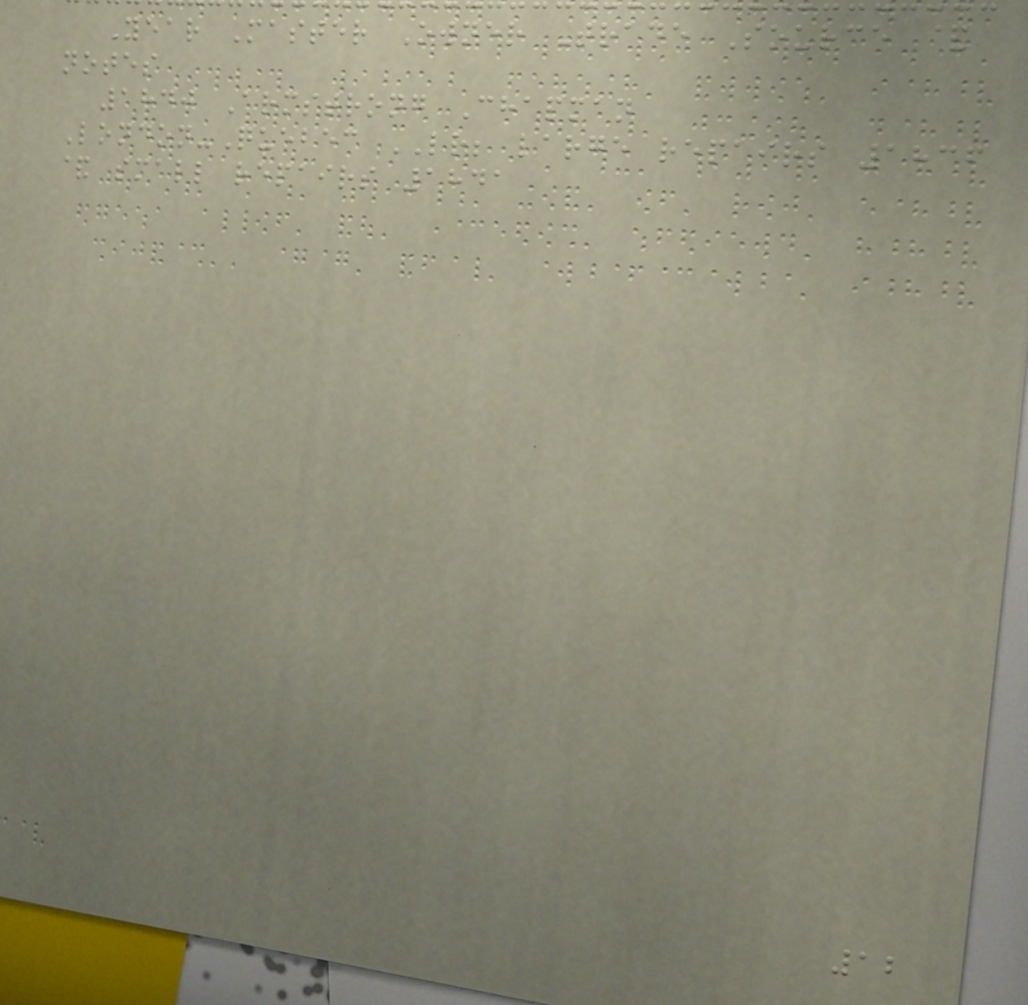Year Master Owner Trade Source &
notes
1840 Armstrong Chapman
London-Quebec LR; large repairs 1836
& small repairs 1841
12
